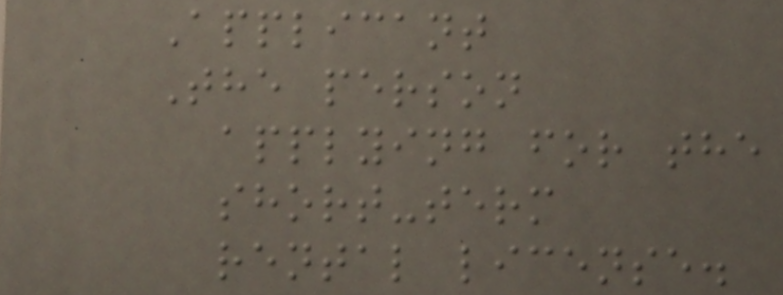Applicant
The person
applying for the
short-term
rental license.
